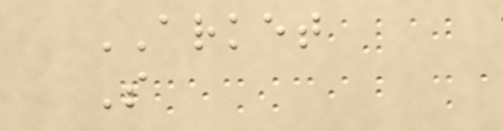ARKET
S
